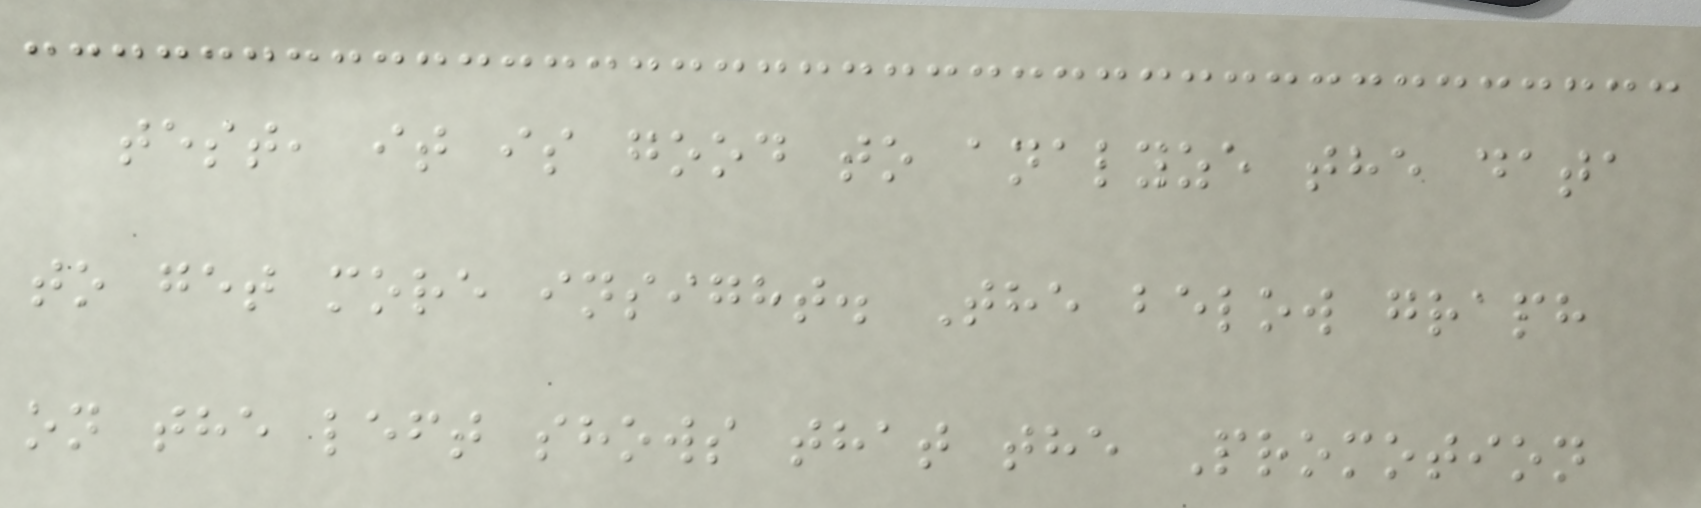test, it is good to analyze the data
to get more insight. The below graph
on the left shows that the Promotion
